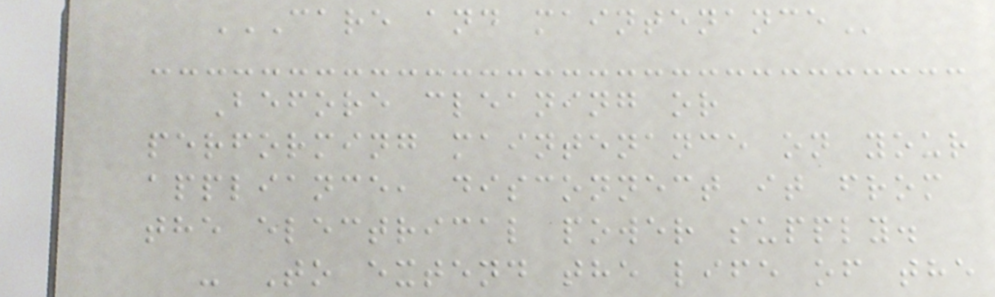CARE AND MAINTENANCE
Before cleaning or
performing maintenance on your
appliance, disconnect it from
the electrical power supply.
- To extend the life of the
